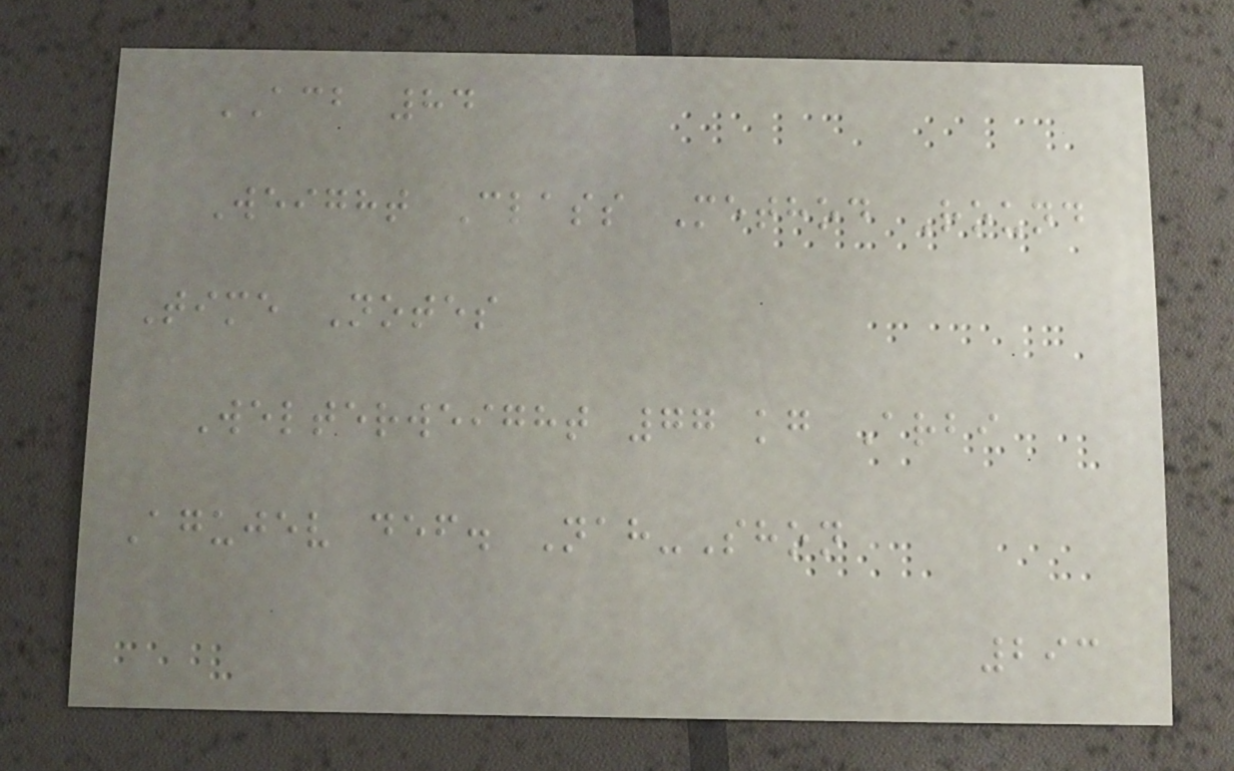ACB 84
Weight Class Method Round
Time Notes
Welterweight 77 kg Arbi
Agujev def. Nah-Shon
293
